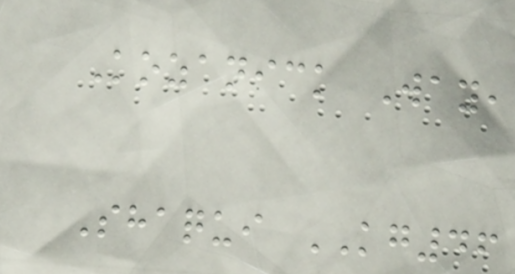Kozanick Way,
Shaqui KG46
